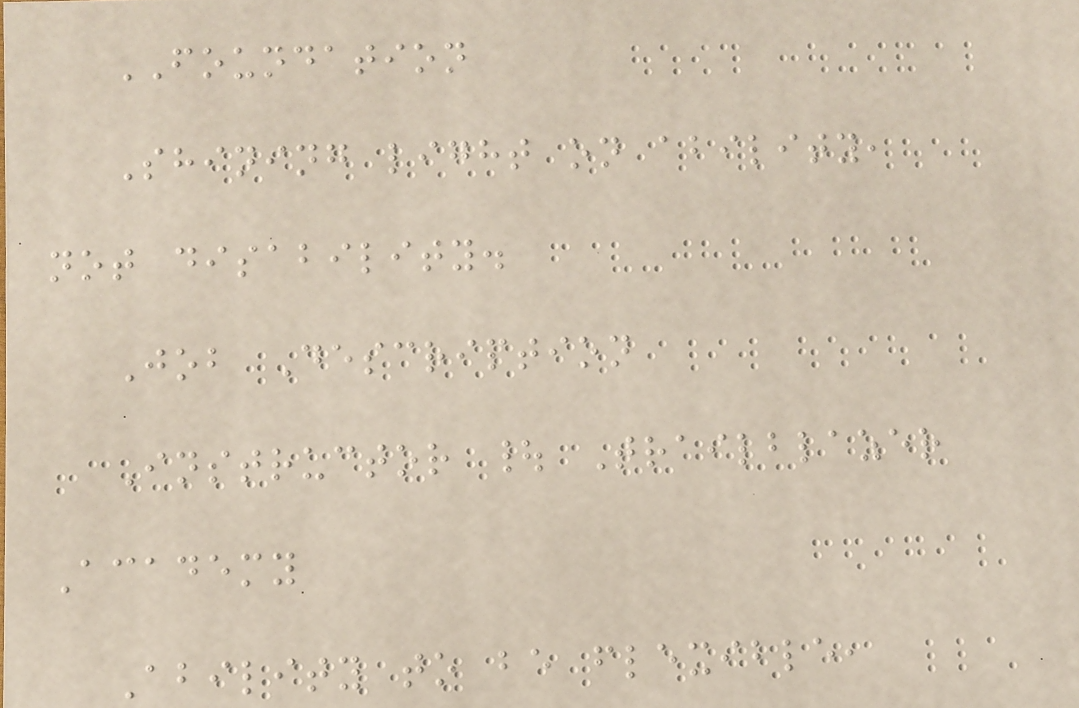FOUNDATION
Shining light on ability,
not disability.
Job Description
Instructor | Trailblazer
Academy
Ability to be flexible,
